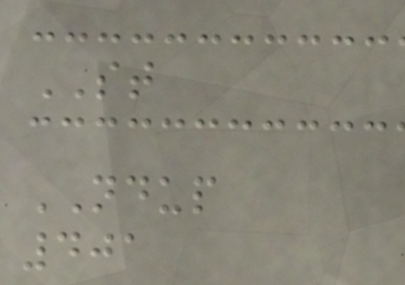ST
NDUP
401
